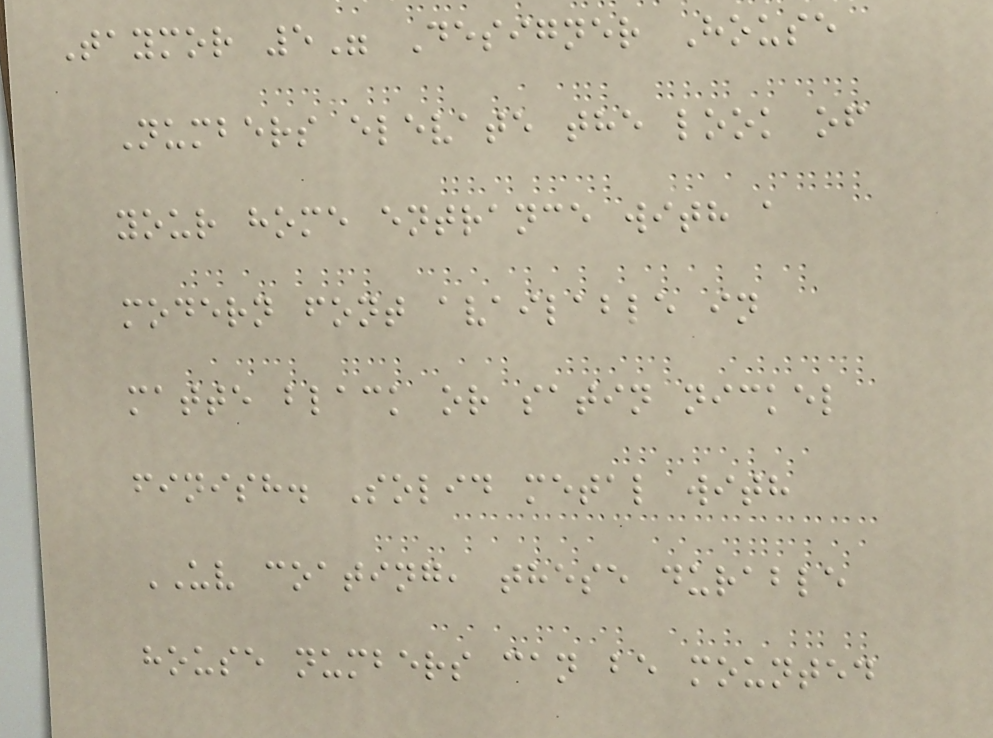Taymor 5" Designer House
Numbers elevate the look of
your home entrance with a
modern font available in
matte black or satin nickel
finish. Solid metal with
UV coating, these durable
house numbers can be mounted
